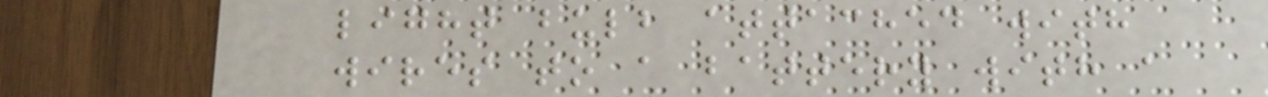light bulb attached with
wires to a battery with a
